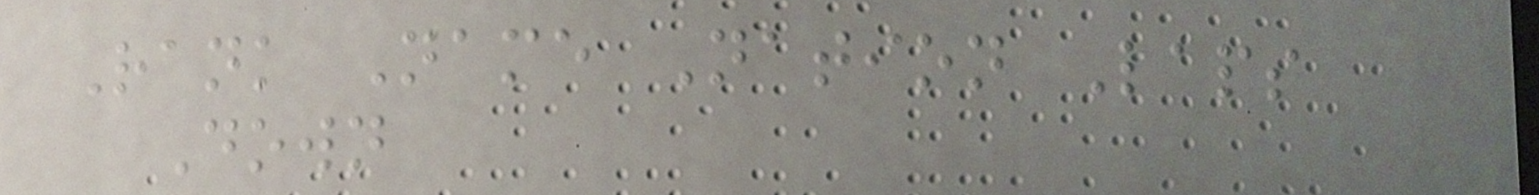Rank Name Nation Laps
Down
